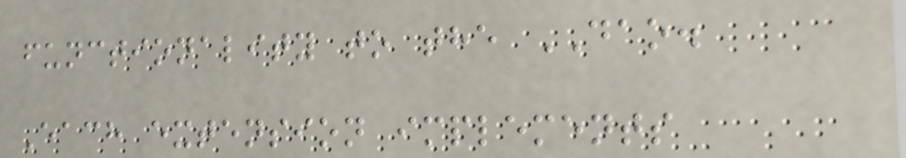functionality to the DAO.
Each extension implements
